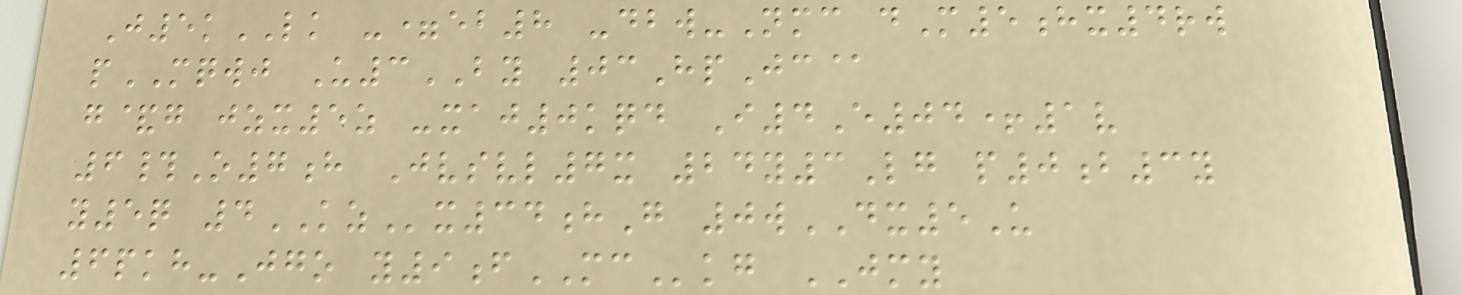J5kLK -=eb8 -dbw-Nmc dM5hx4rw
pMQWJ U3BY 03HpJc@
g&g jzx5z -xaj0kqd I4E04+1v
6#O7h Jvsvl7x 24y3Lg p0b3y
y5q 4KZx34hG 0wDX5U
6pkh-Jgo y9fMCkg JMY
